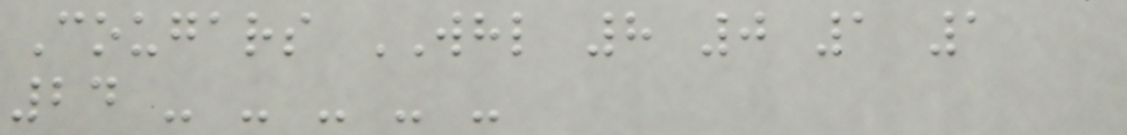Cougars WHL 8 0 1 1
24 - - - - -
